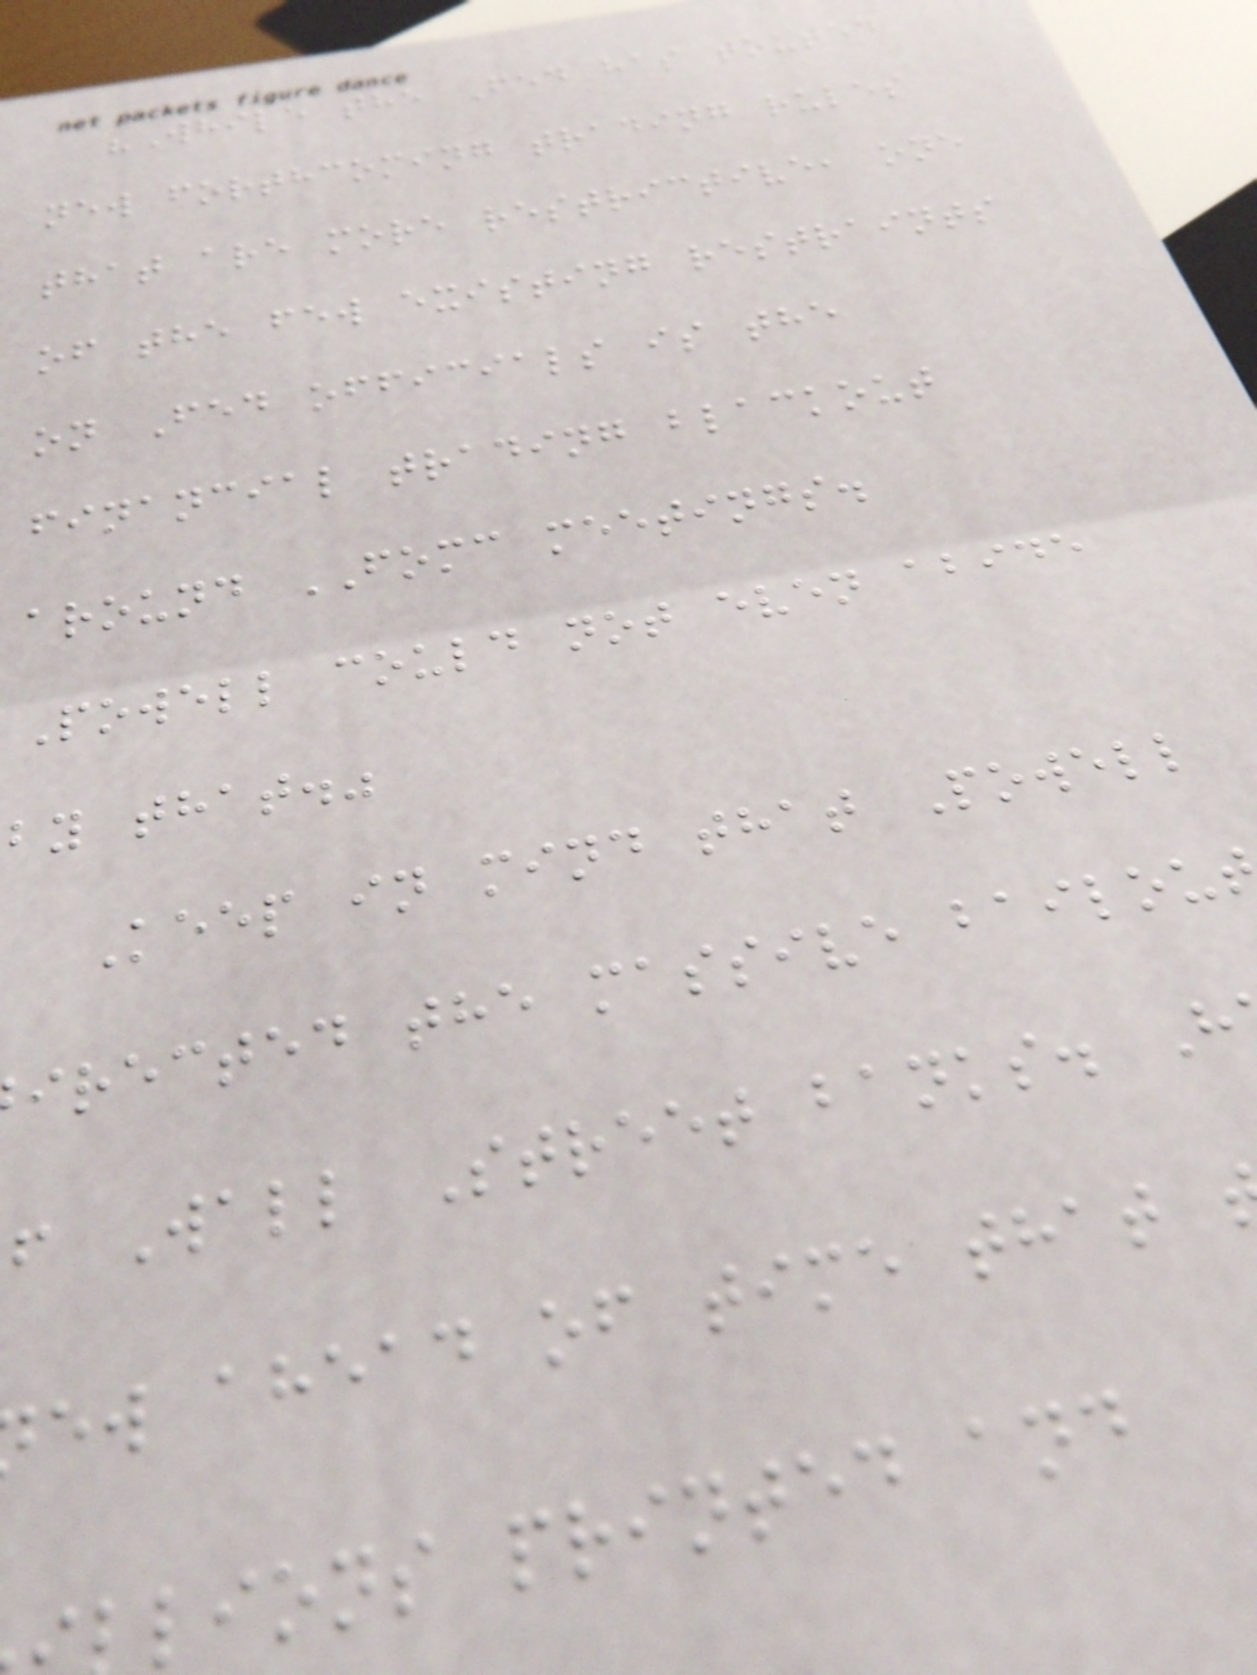"While the Fed has touted
new forthcoming trading rules
that are more restrictive, one
of the few existing restraints
on Fed officials is the
financial trading blackout
around FOMC meetings.
Powell could not even abide
by that."
Keep in mind that Powell
irected the massive bailou
f Wall Street banks. H
ew ahead of time that
lions printed and
